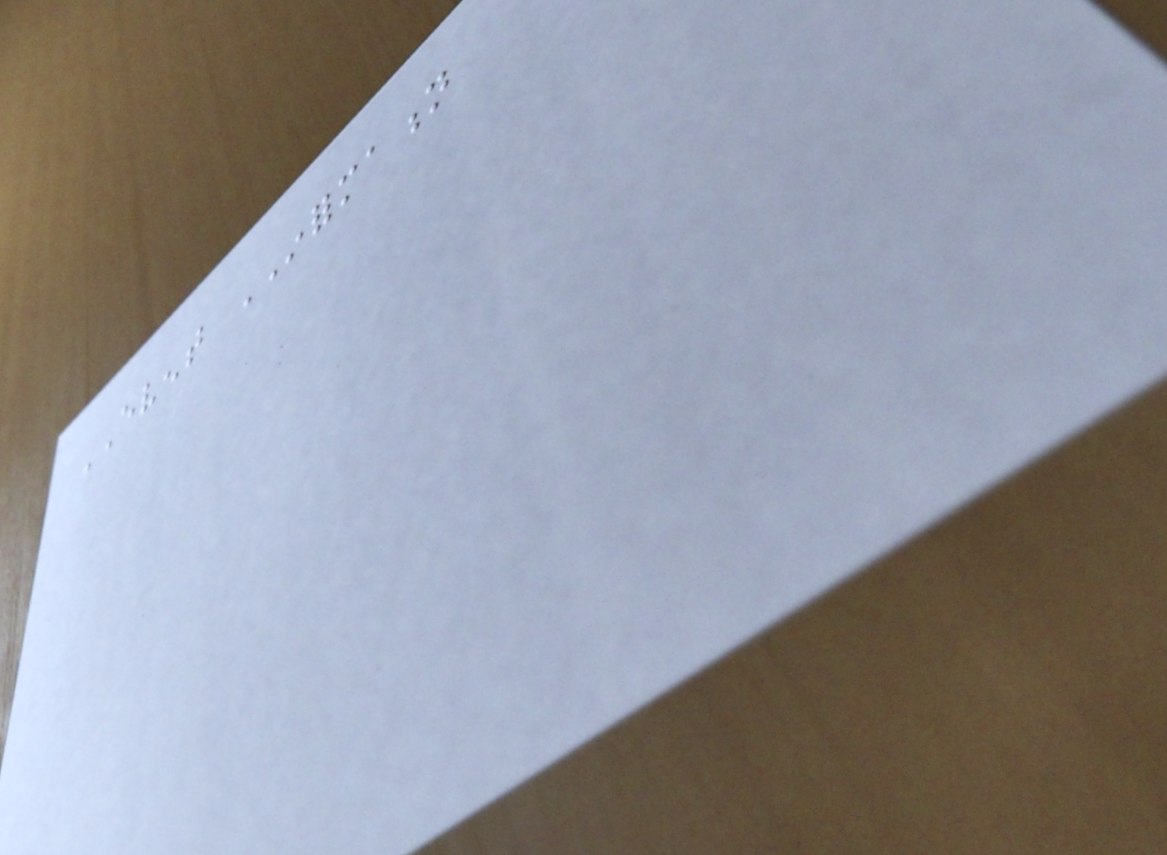EVENT INFORMATION
